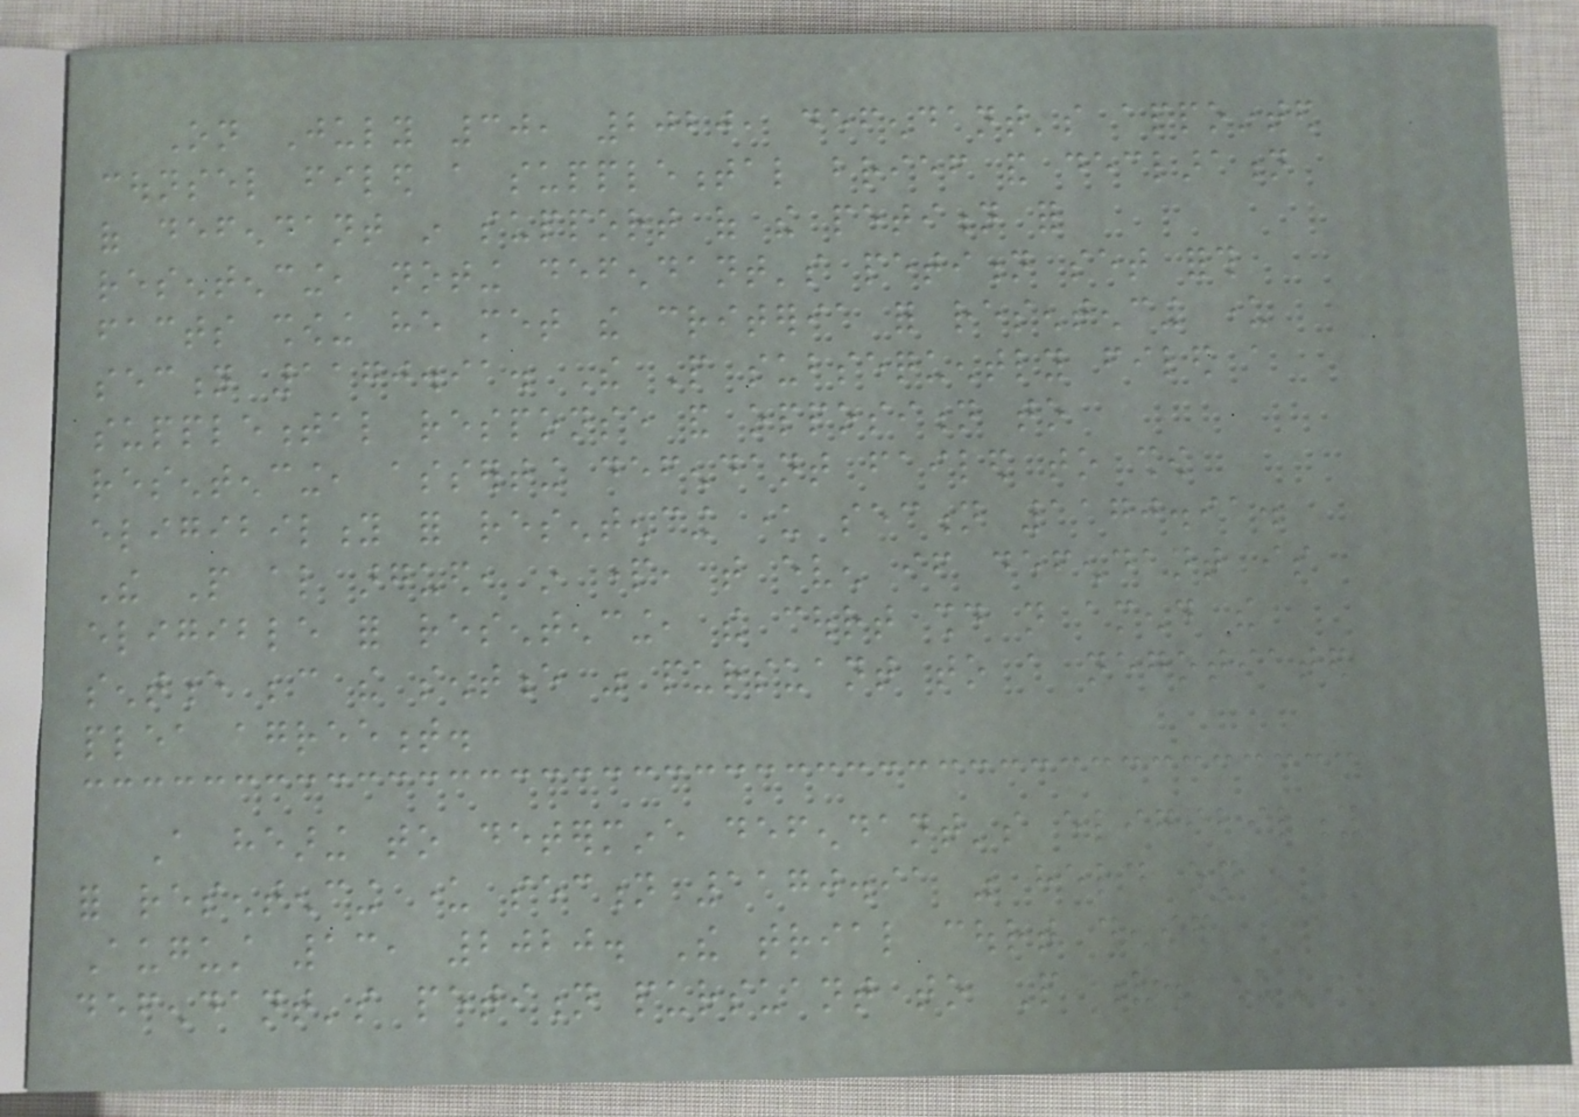On July 30, 2020, defendant's appointed
counsel filed a supplemental brief and declaration
of defendant in support of the petition for
resentencing, noting defendant's petition set forth
facts showing he met the criteria for resentencing under
section 1170.91. The People subsequently filed a
supplemental response and opposition to
resentencing, asserting defendant failed to show
eligibility for resentencing under section 1170.91.
The People also argued, in part, that even if defendant is
eligible for resentencing, the court should not amend the
sentence because the sentence was pursuant to a negotiated
plea agreement.
A hearing to determine defendant's eligibility
for resentencing under section 1170.91 was held on
August 13, 2020. The trial court denied
defendant's petition pursuant to People v. King
